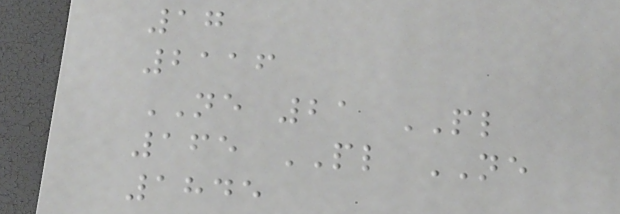17
2116
NE 21 PL
165 PL NE
1845
